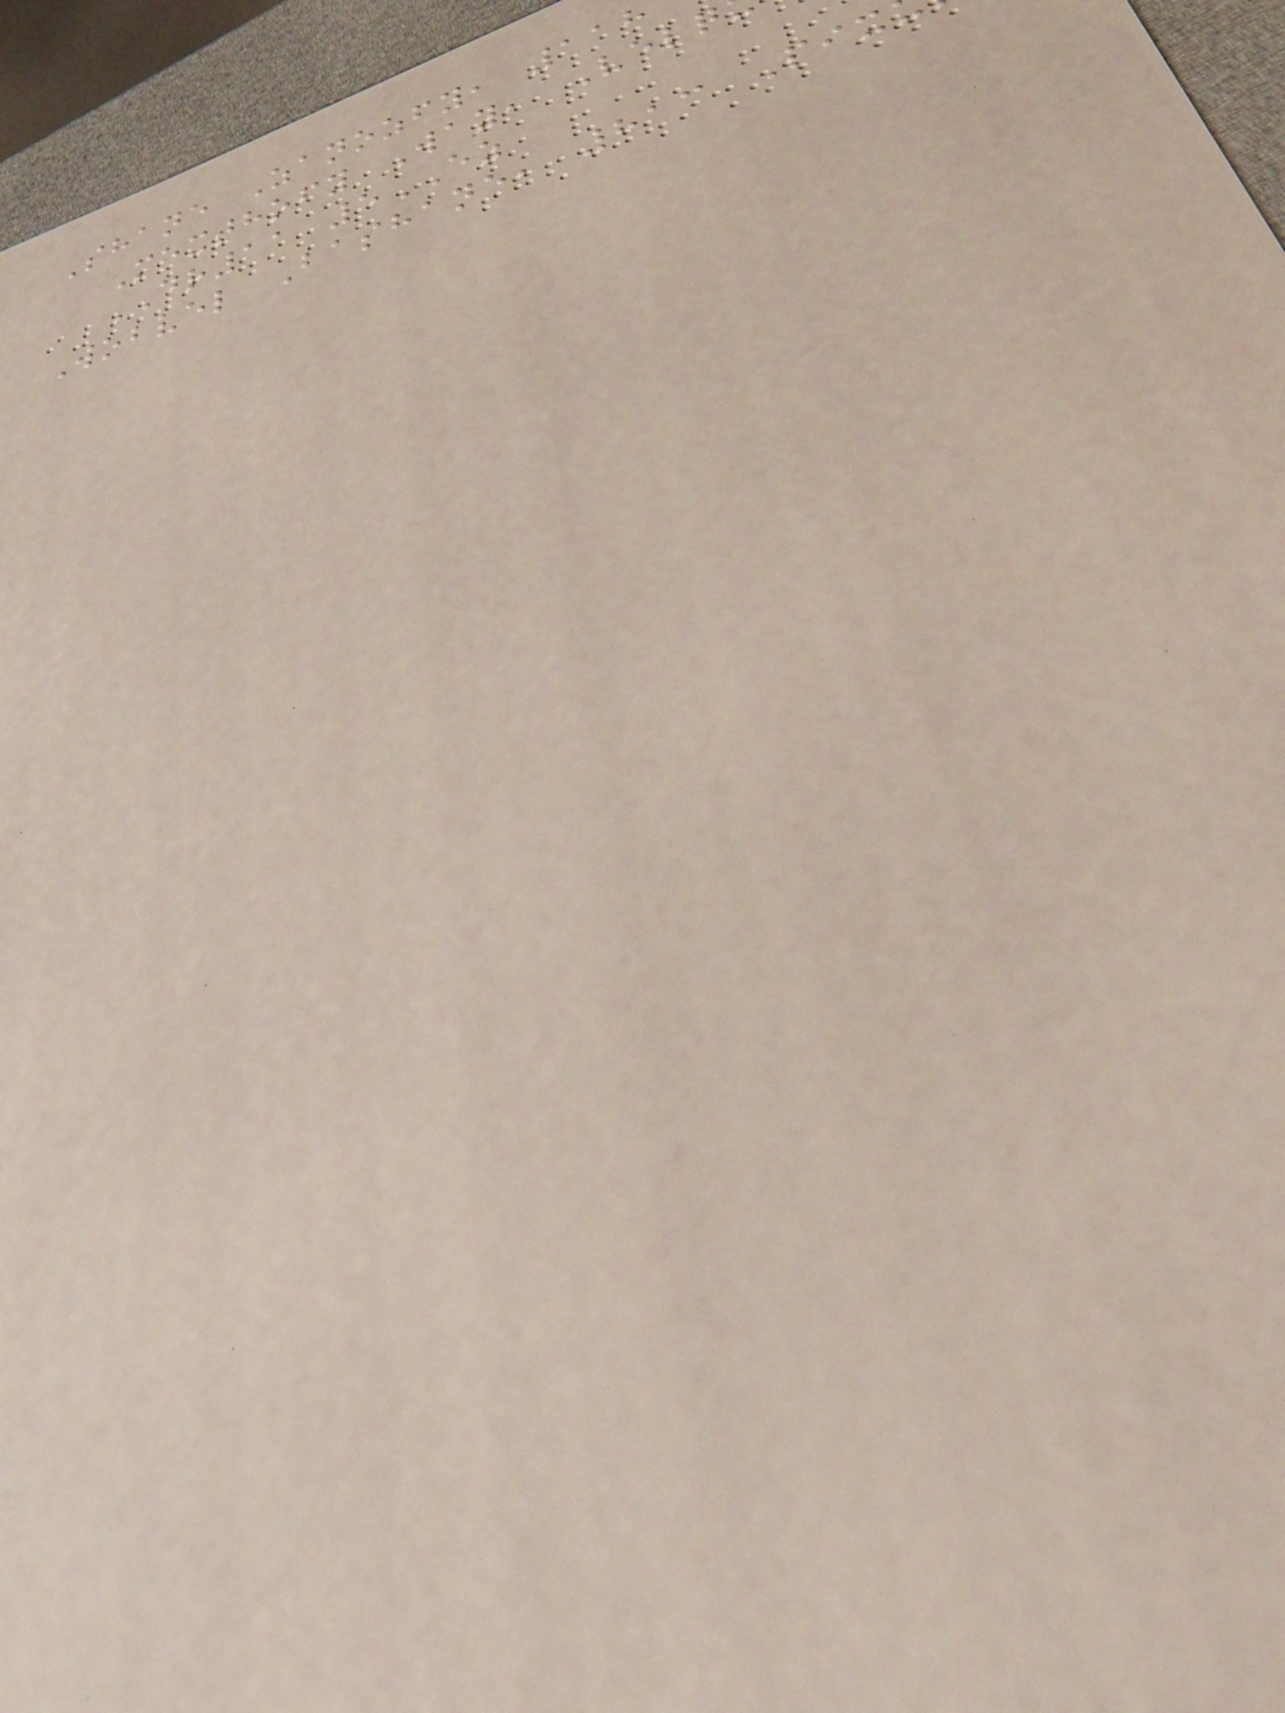Shane Zanozfy, 118
Mexthofy Way, Velq
DR11 5EZ
Wobvel Bashane, 813 Pix
